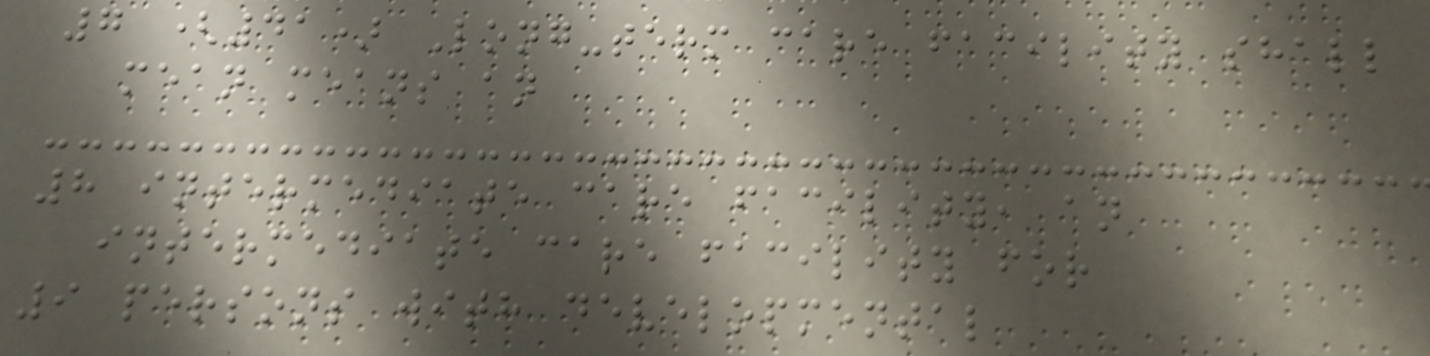7 (41) Long-term care facility shall
mean means an
8 intermediate care facility, an
intermediate care facility for
9 persons with developmental
